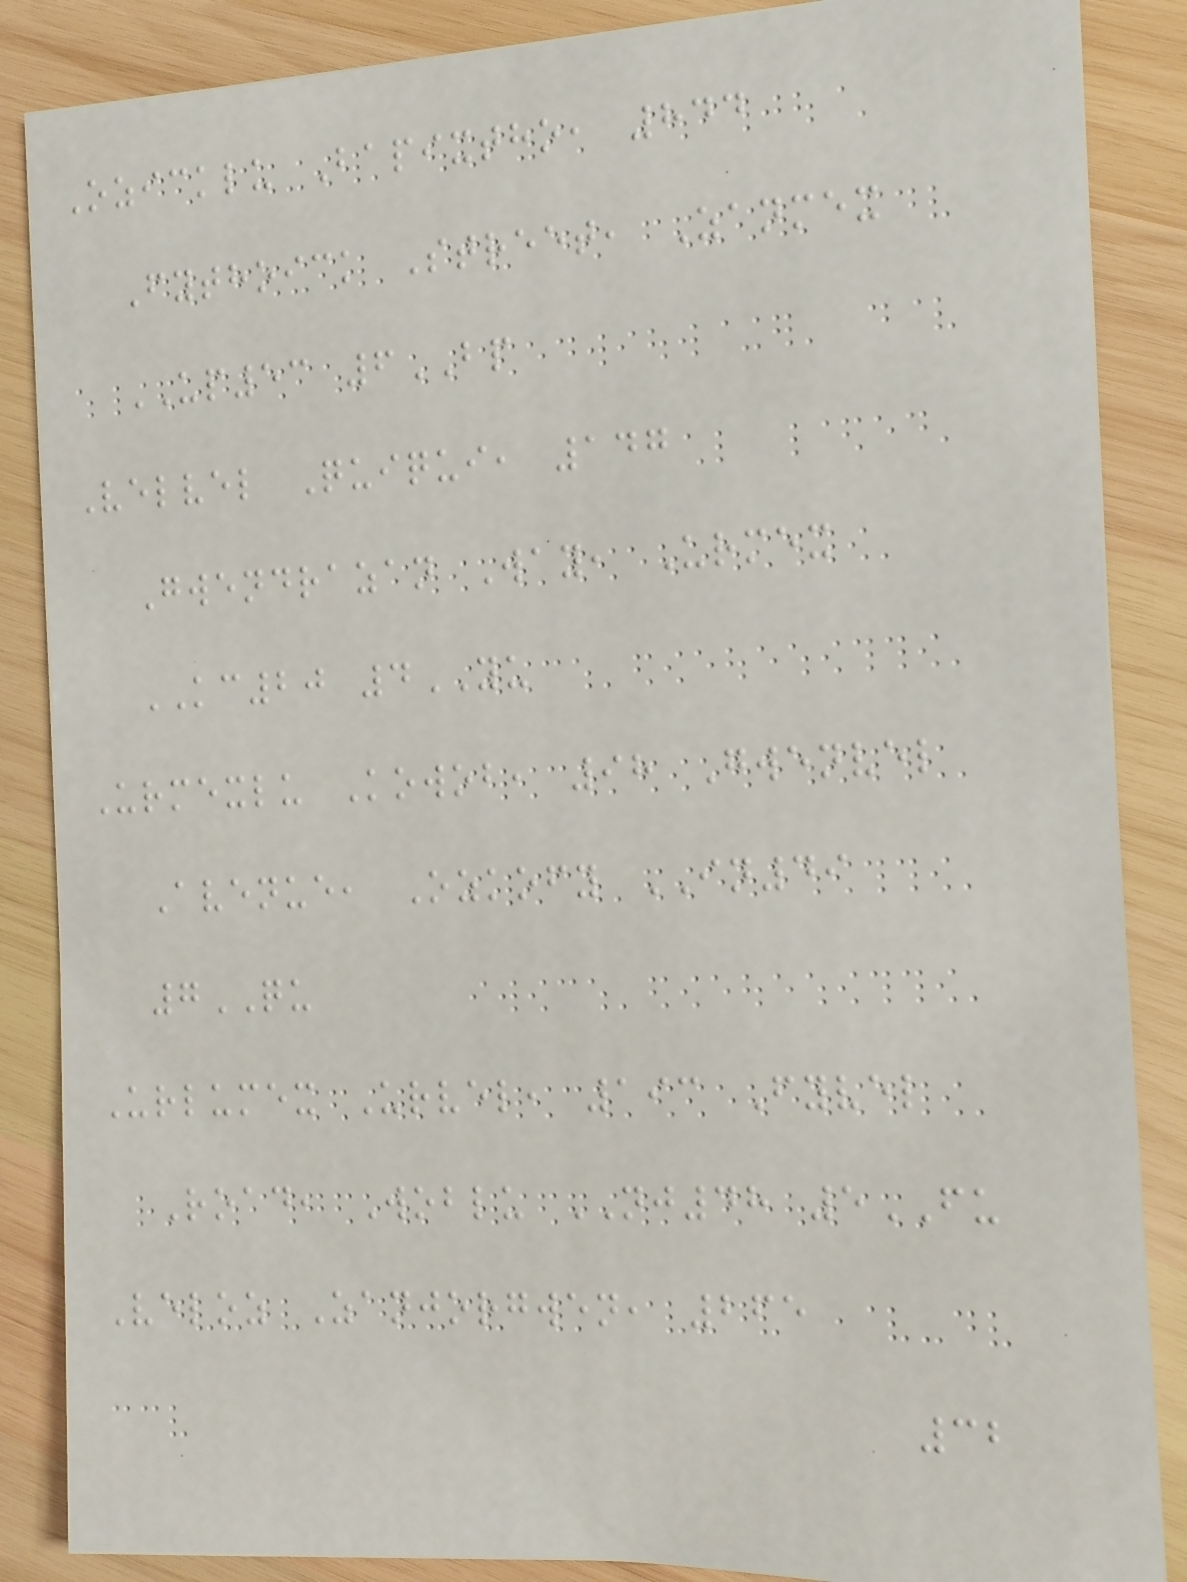Ozicklu Bapixtho, 844
Fythoick Street, Zanmex
UP53 6BP
Velvel Quiqui, 147
Gwendrazan Way, Urmex
KC20 4YU
Urmexlu Kowob, 98 Gwenvel
Avenue, Ozkofy IN49
7QU
Urlumex Urvel, 193 Fyvel
Road, Woblu NJ48 5FU
Veloz Zanjorgwen, 265
32
